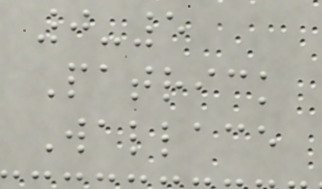0-5
Patrick
Wallace
